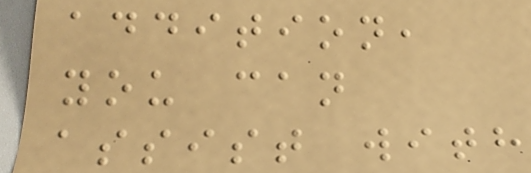addition,
you can
assist with
